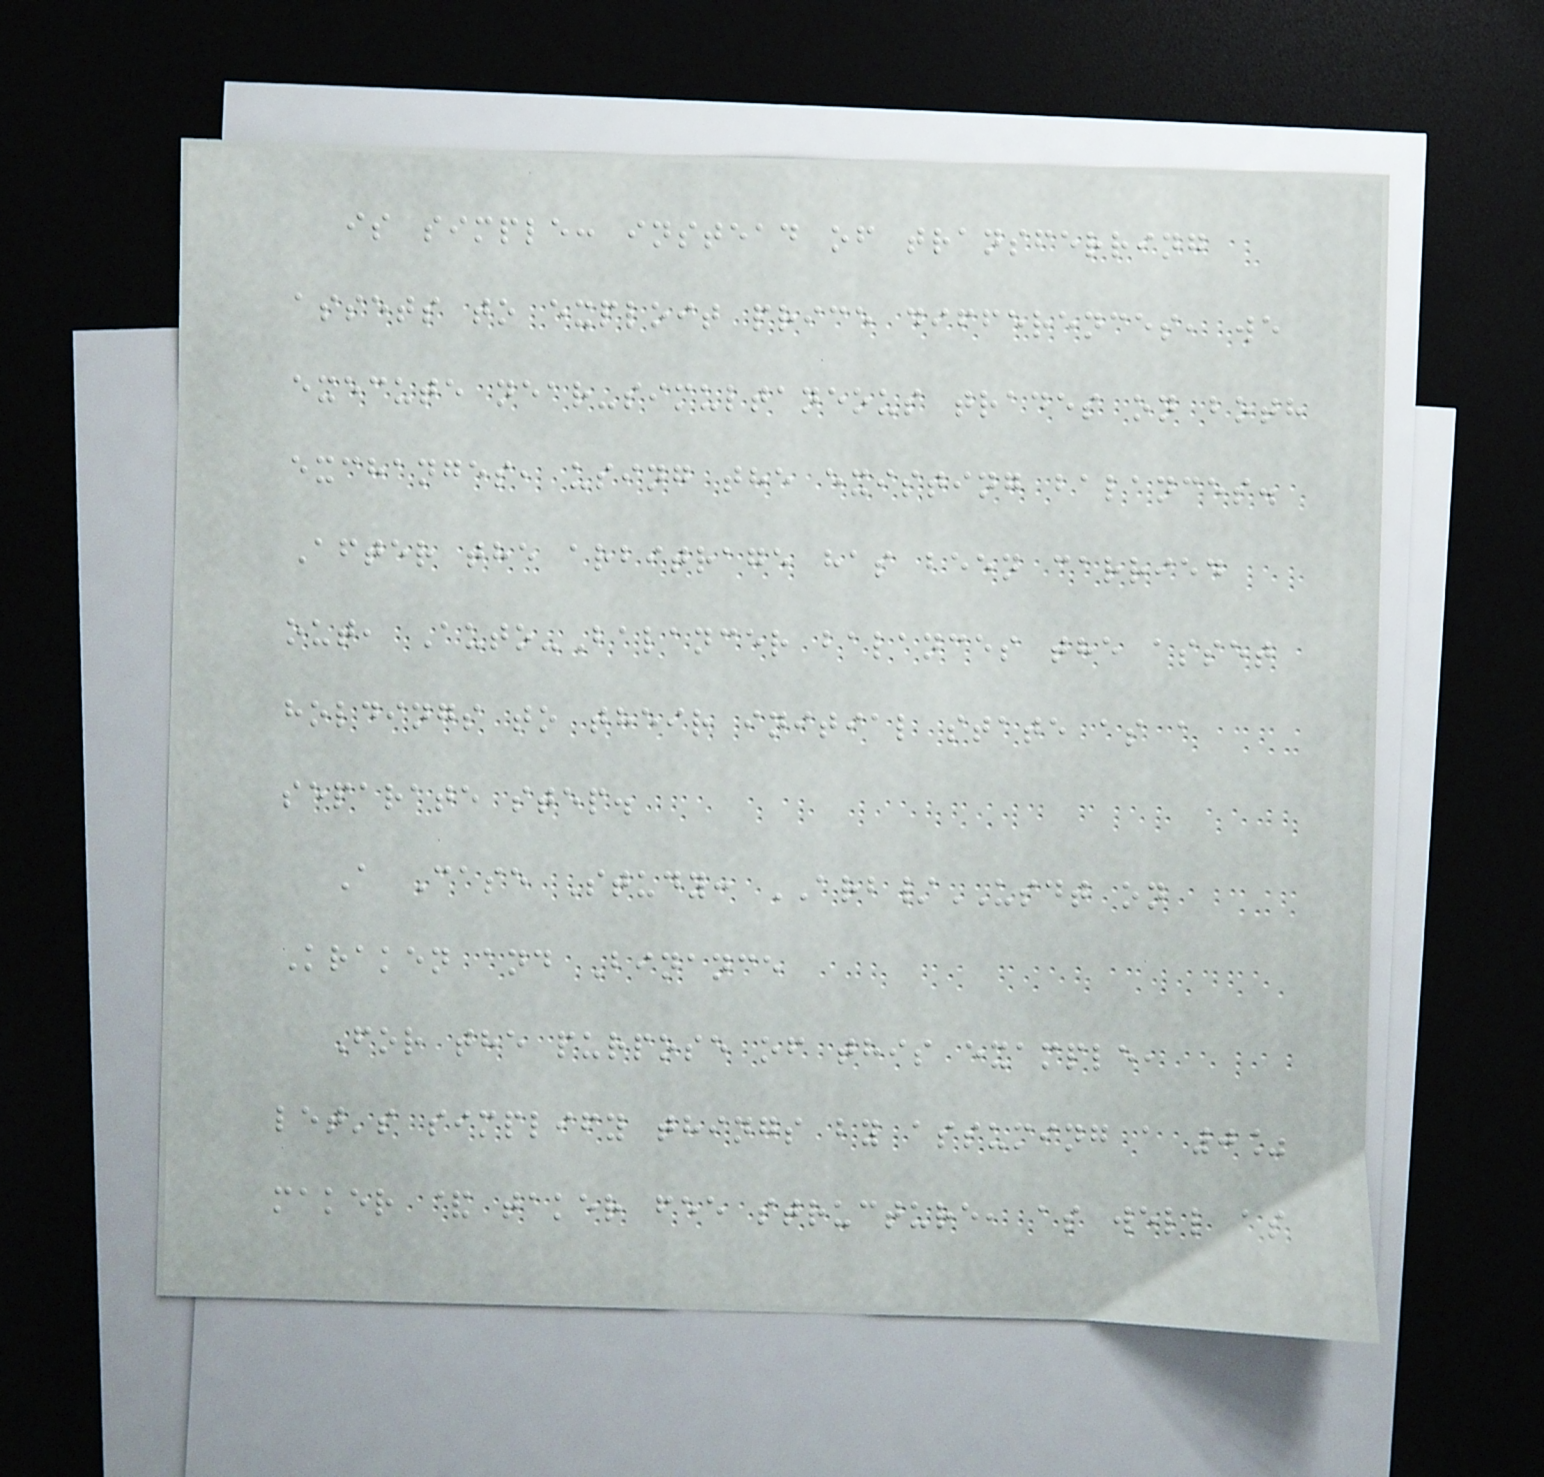is simple: instead of transferring
assets to exploit price differences, we
execute near-simultaneous trades on both
exchanges, using the existing balances.
After the arbitrage has been carried
out, Auto-Balancer balances the asset
holdings to their initial state as a
separate step.
A Case Study: ARB/USDT on
Kraken and Binance
For the purpose of this example,
let's simplify things by assuming a 0%
maker & taker fee structure, as well as
